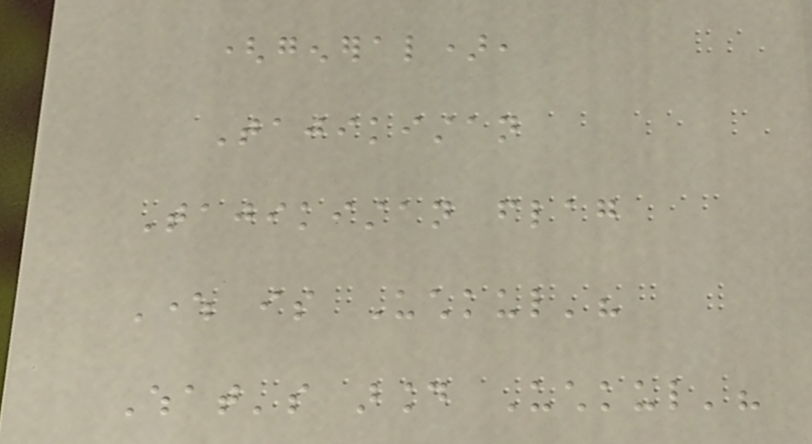(general),
Tajikistan
Tajikistan flag
Where is Uchkul'?
What's around Uchkul'?
